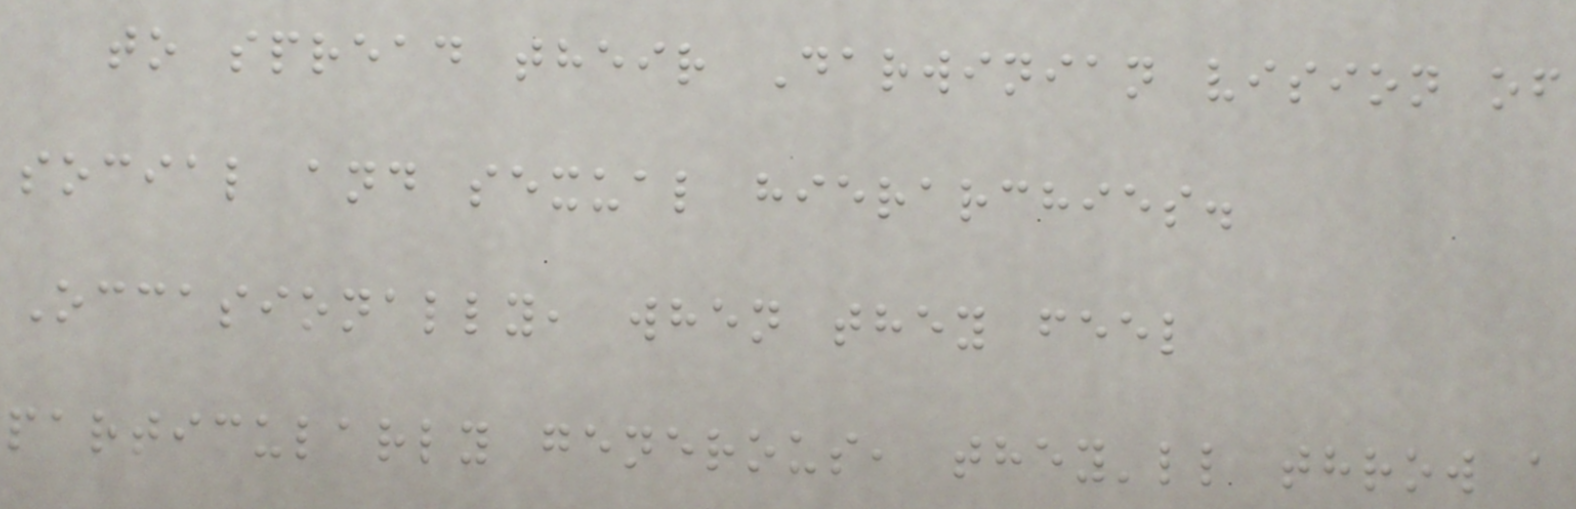to spread their Darwinian vision of
social and sexual hierarchies.
Occasionally, when they feel
particularly generous, they'll throw a
